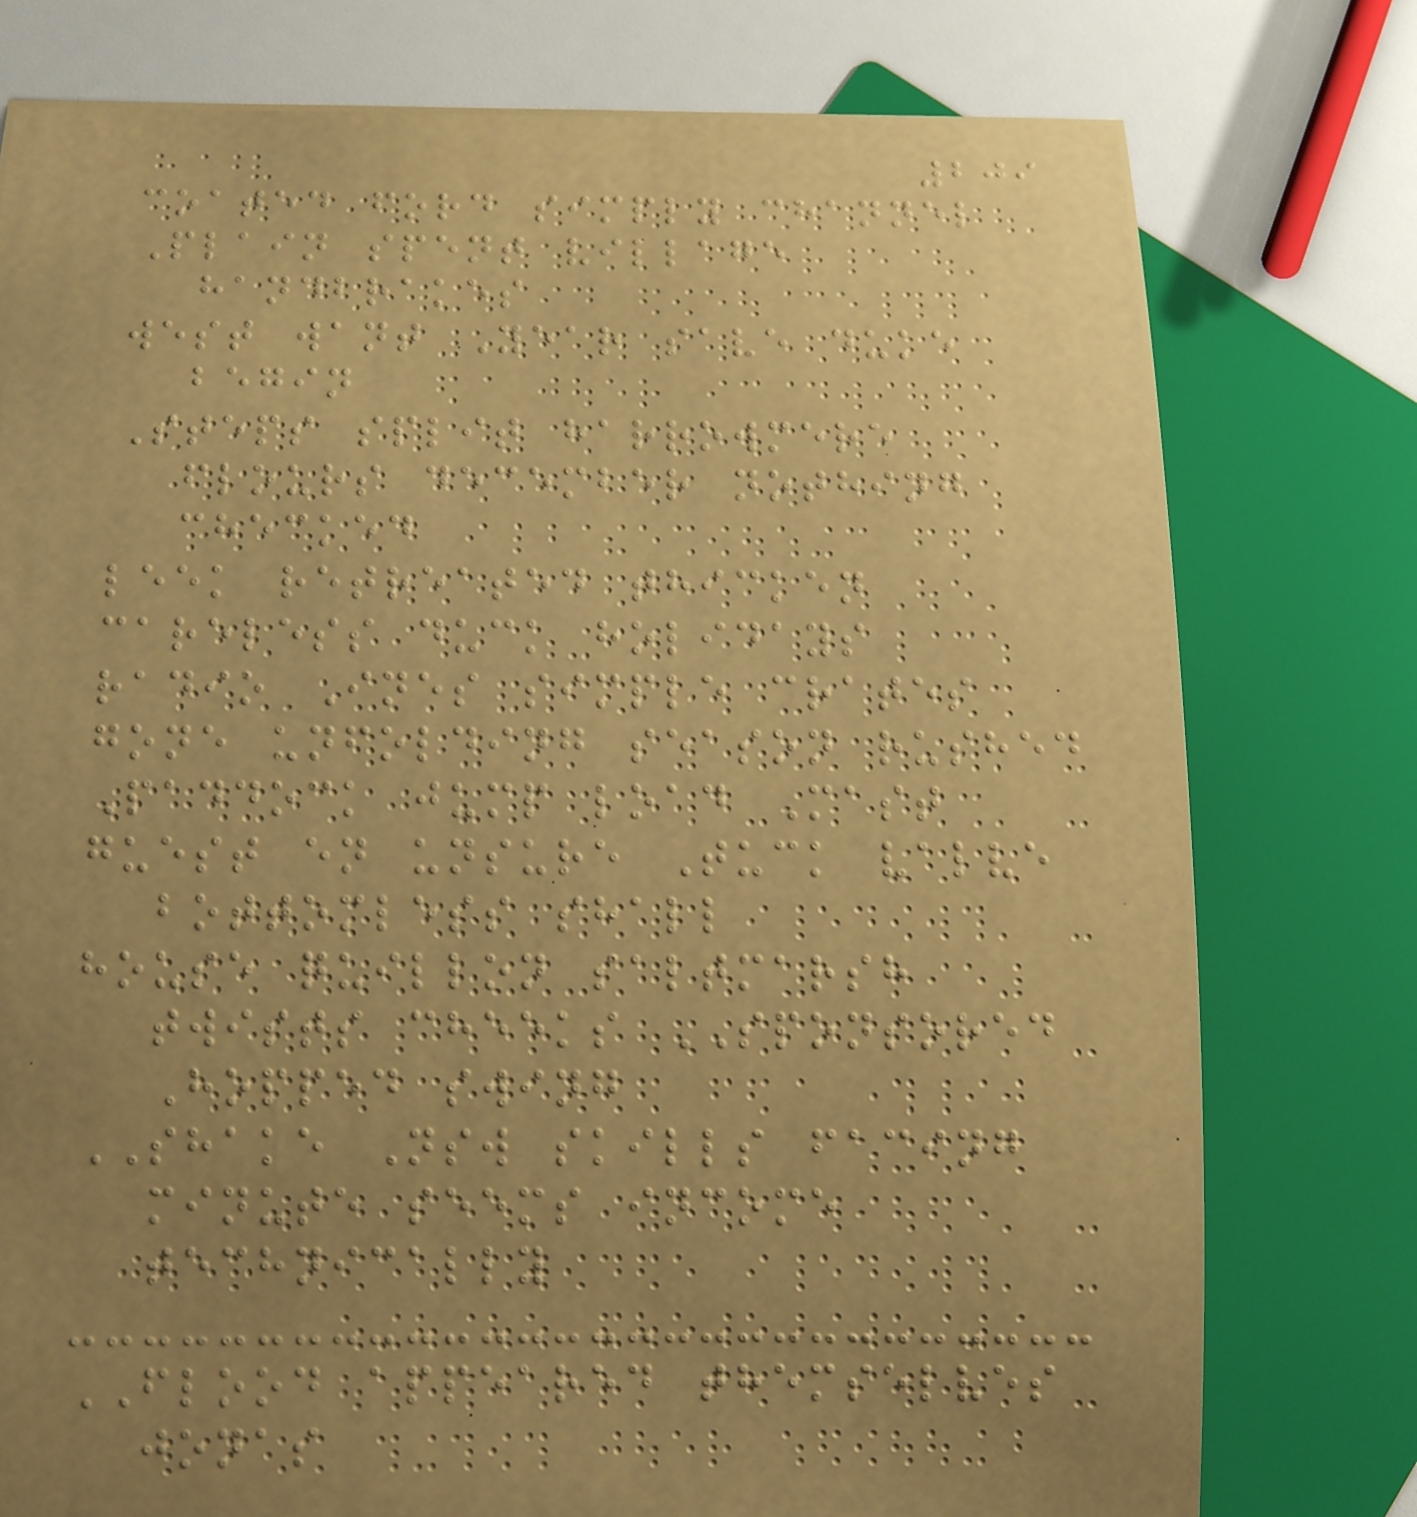209
coated ford simply channel
Plain spent village
handbrakes
west want Year save duke
begin
Steps split harrowmere
flours december nothing
checked
leek retreated thicken
careless duck holidays
radio Ines simple crates
gone unfolding season rushed
Paddock jump load Mast
guest en unsure Tuck valve
bottomless shall
house quillon saltmarsh
twists cheeks SPONSORED
Hopped swing
SHAKE Nsw skills facing
minute seems income
technically
FLOOD appeared themselves
jonas
